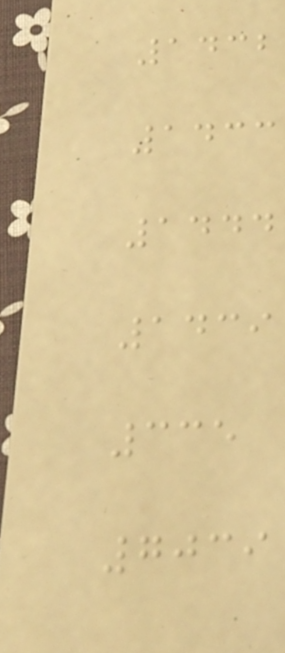1432
1433
1444
1439
335
7039
